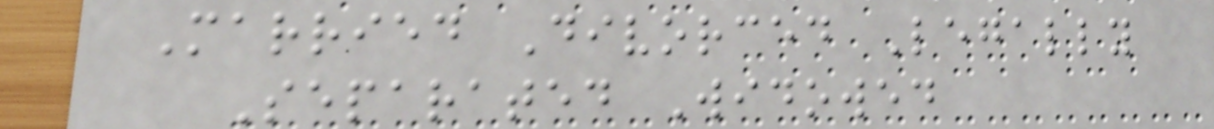Married Divorced Legally
Separated Widowed
